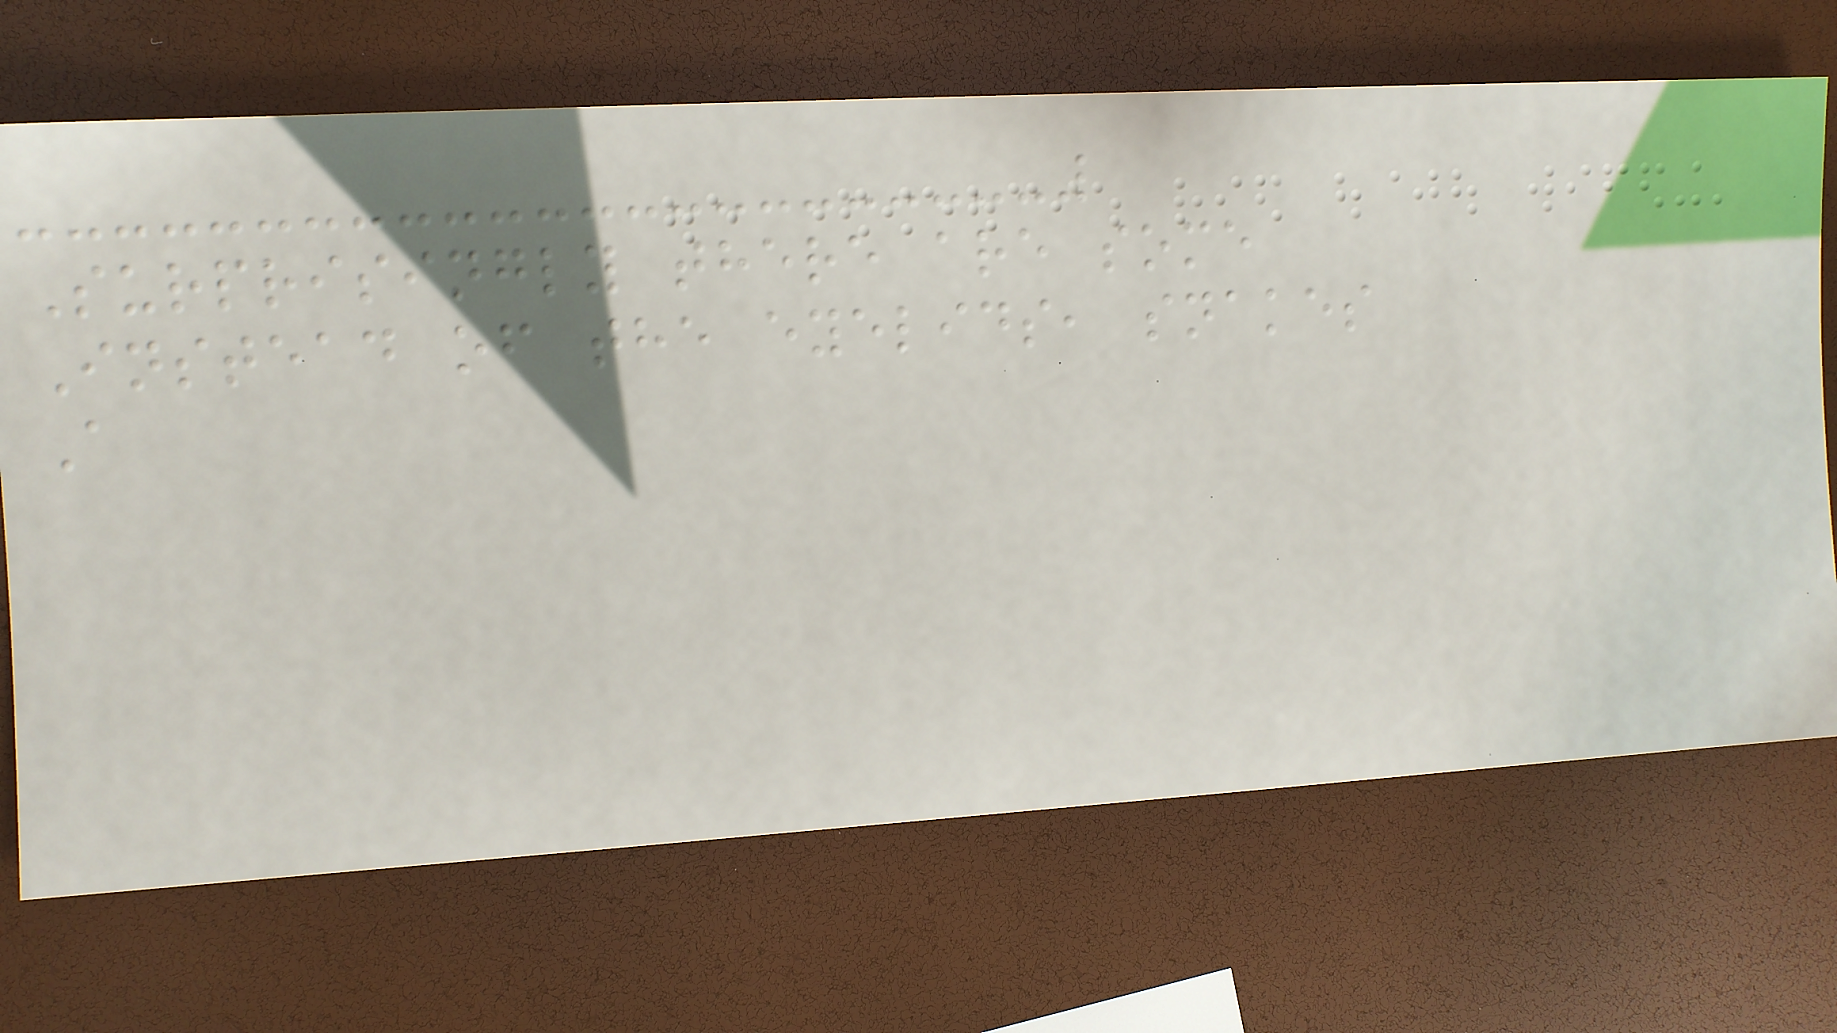Surprisingly there are some
Instead of the eyelids, snakes
A
